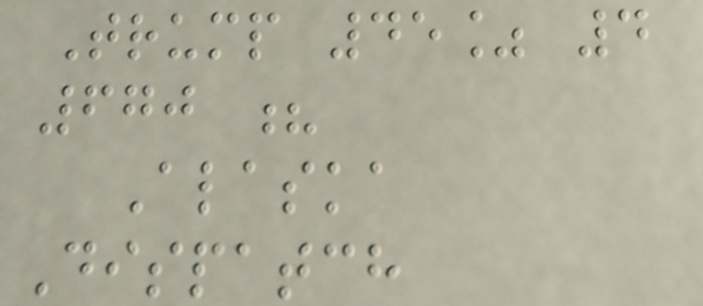Trump 45% 4
670 ?
Alaska
Dispatch
